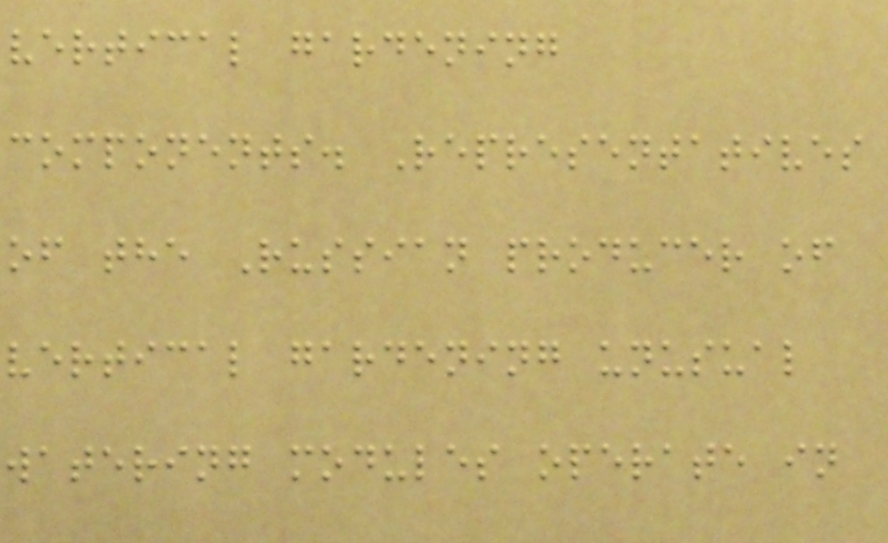vertical gardening
components. Representatives
of the Russian producer of
vertical gardening unusual
watering modules operate in
